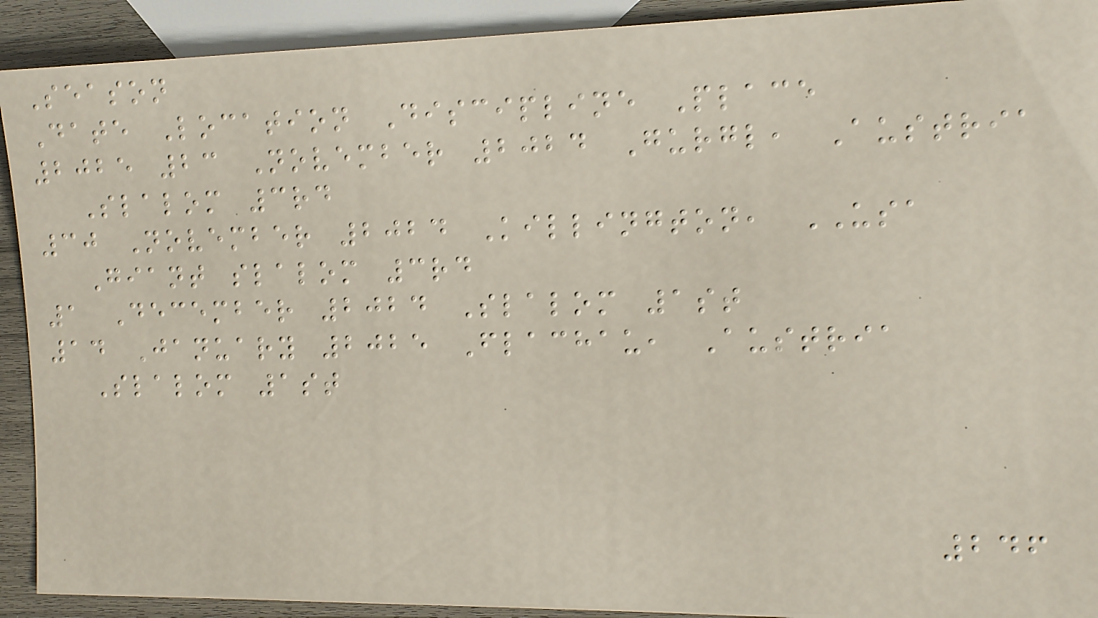Season
Date Location Discipline Place
2025 23 November 2024 Gurgl, Austria
Slalom 3rd
30 November 2024 Killington, USA
Giant slalom 3rd
1 December 2024 Slalom 1st
14 January 2025 Flachau, Austria
Slalom 1st
246
